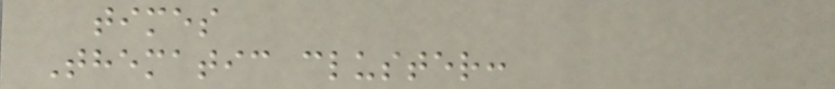times
Thematic cluster:
